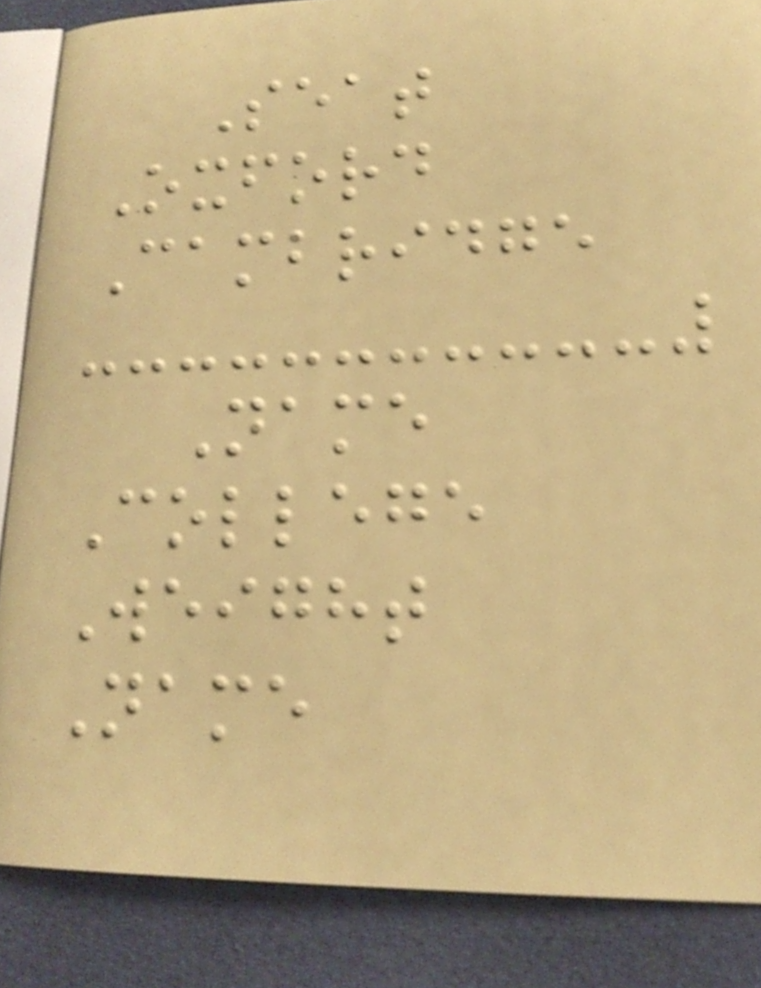Seat
Oxford
Cambridge
Name
College
Weight
Name
